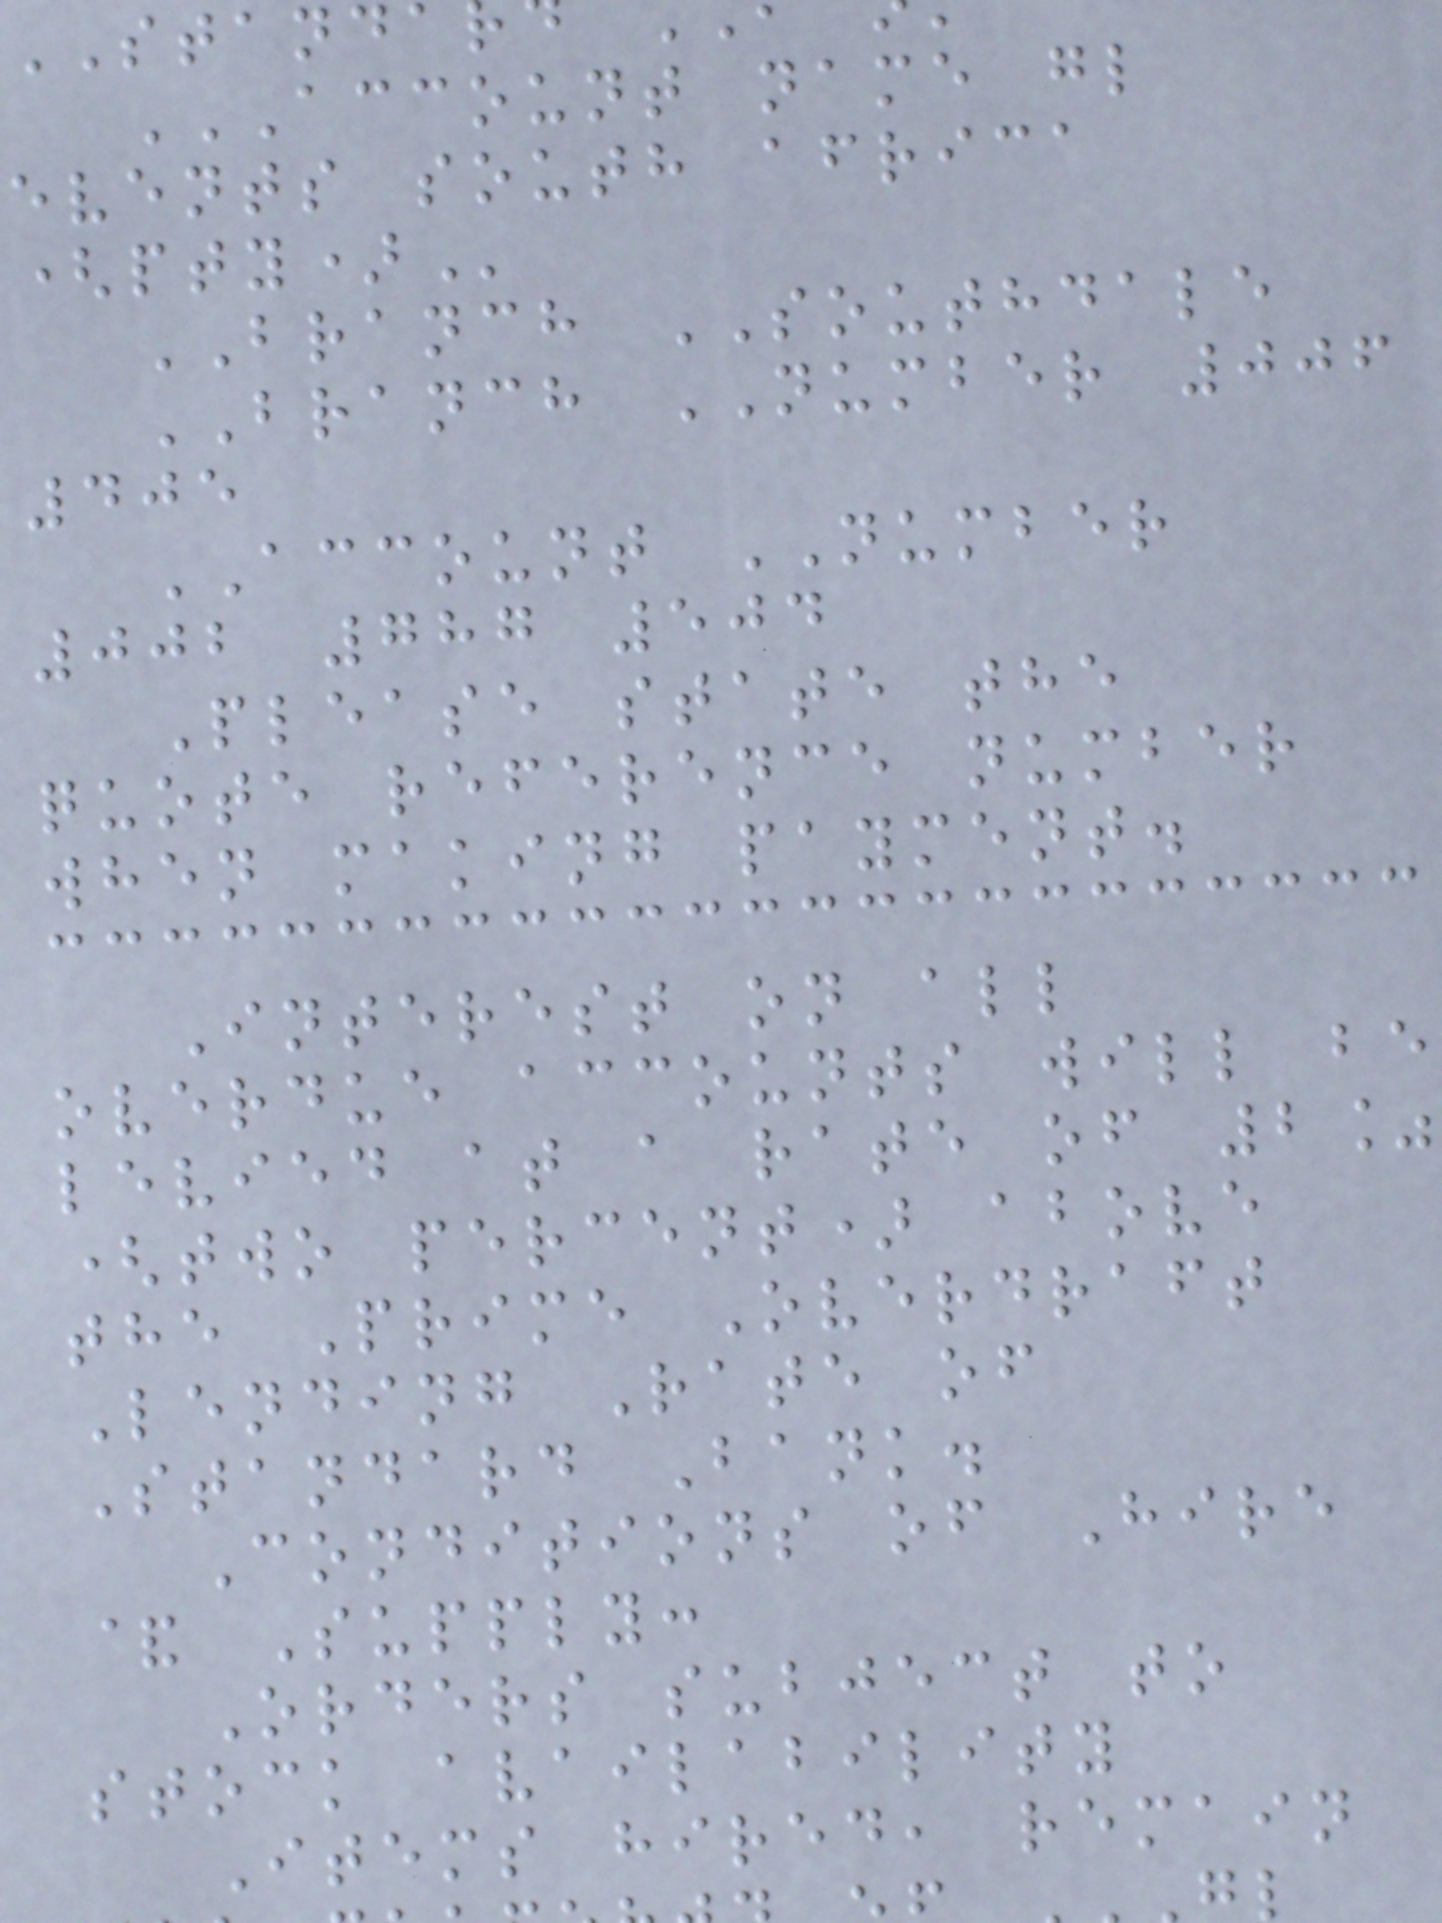STAND
ACCOUNT NAME GL
events south africa
BRANCH SOUTHDALE
BRANCH NUMBER 006
405
ACCOUNT NUMBER
002 787 504
Please state the
quote reference number
when making payment.
Interest on all
overdue accounts will be
levied at a rate of 2%
(two percent) above
the Prime Overdraft
Lending Rate of
Standard Bank.
Conditions of Hire
& Supply:
Orders subject to
stock availability
Items hired, remain
